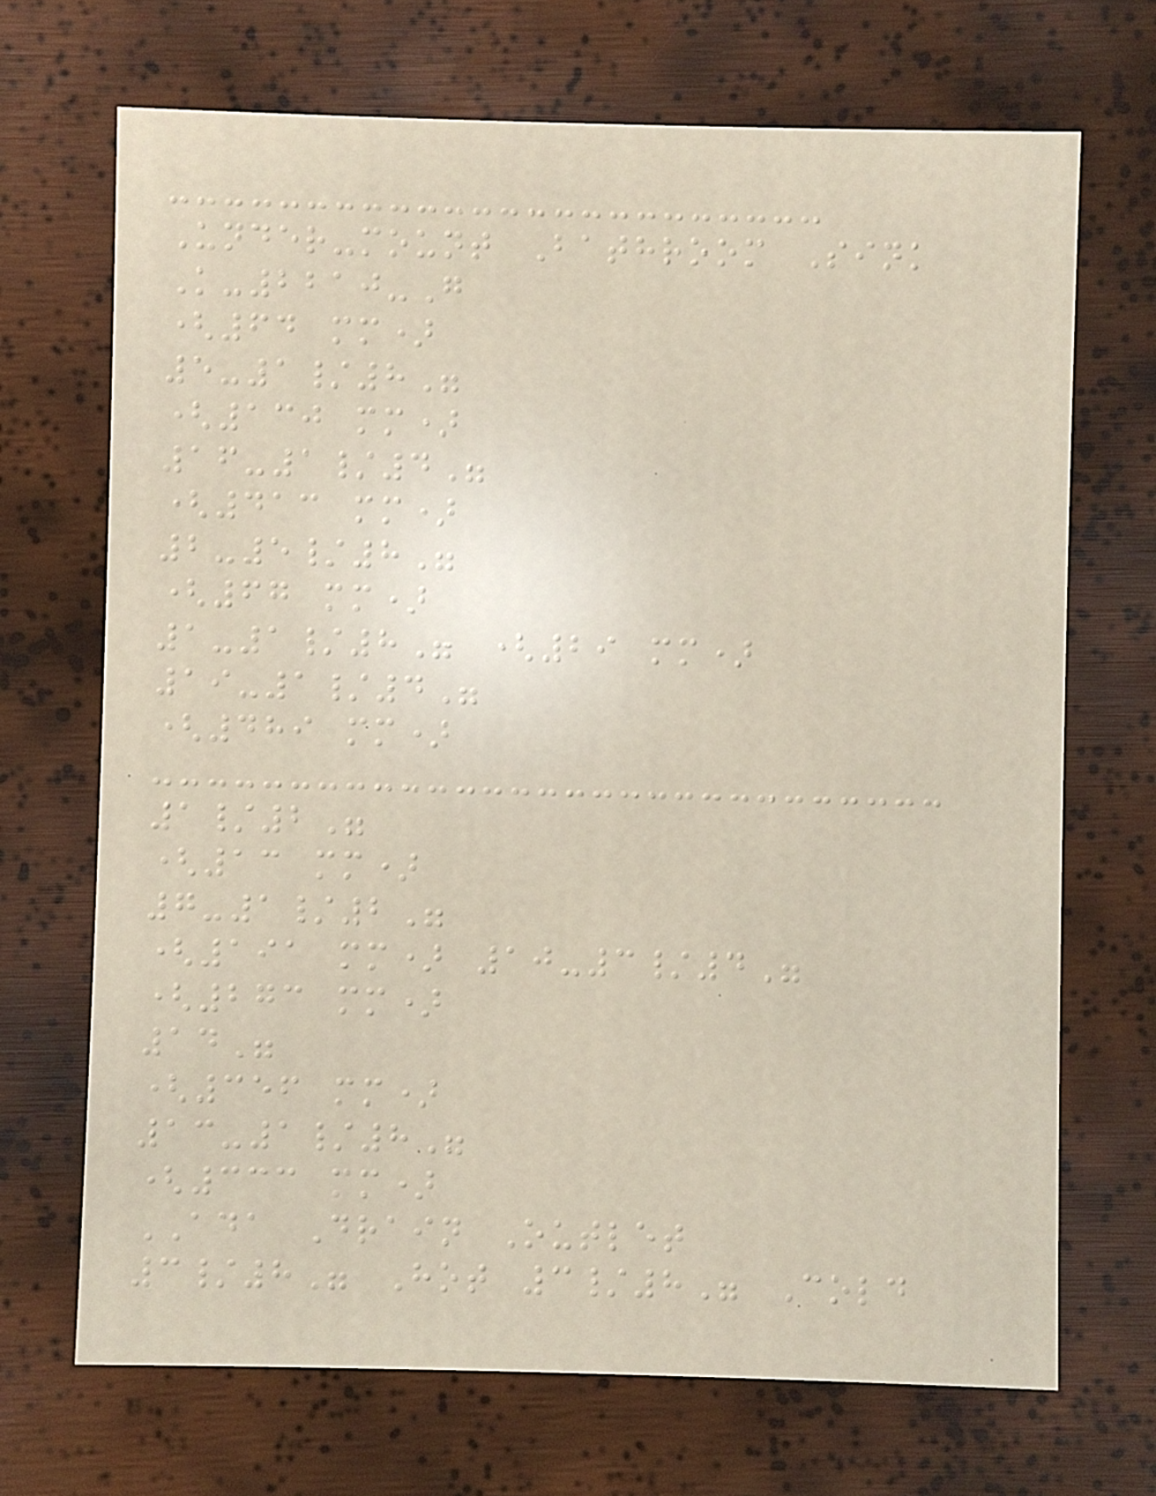Under-mount Bathroom Sink
K-2210-G
(64 mm)
5-1/8"
(130 mm)
16-1/4"
(413 mm)
2-5/8"
(67 mm)
1-1/8" (29 mm)
19-1/4"
(489 mm)
1/2"
(13 mm)
7-1/2"
(191 mm) 10-3/4"
(273 mm)
14"
(356 mm)
13-1/8"
(333 mm)
ADA Drain Outlet
3/8" Hot 3/8" Cold
